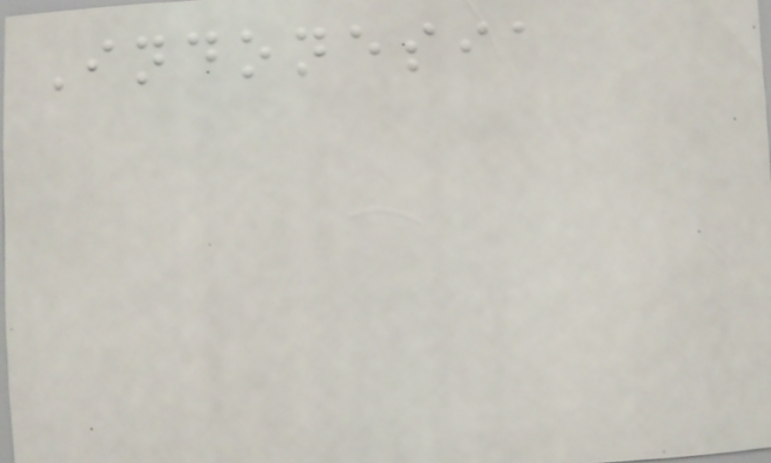Indonesia
